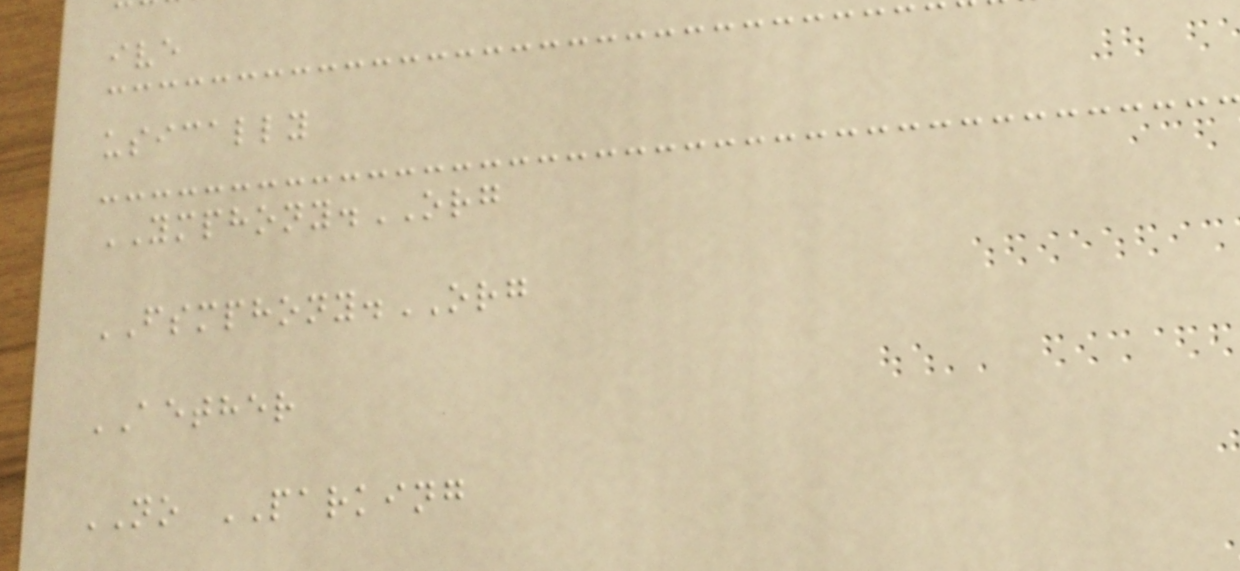ive
usically
YMPHONY.ORG
FSMPHONY.ORG
AETHER
NO PARKING
